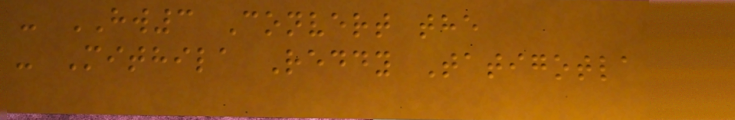- HW3 Convert the
- Mithila Reddy Tatigotla
